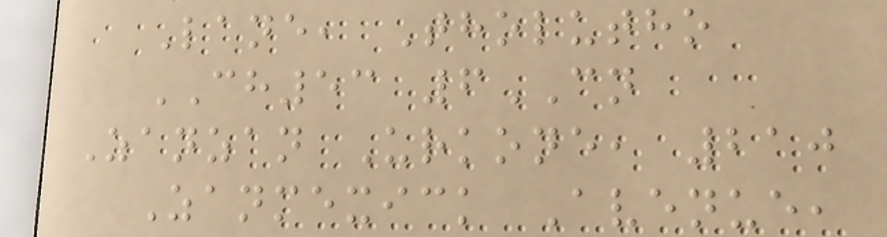Lane, Tholutho
CH53 6CN
Zanzan Urkone, 210
Zanmexick Avenue,
